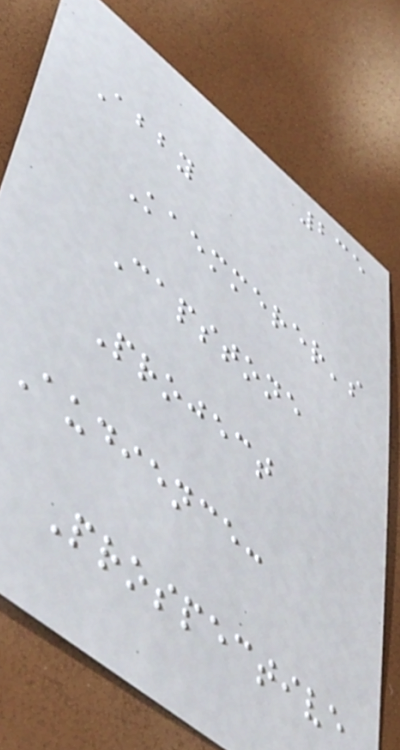235
Abby
Kaemmerer's
Capstone
Project
Audience:
Prospective
